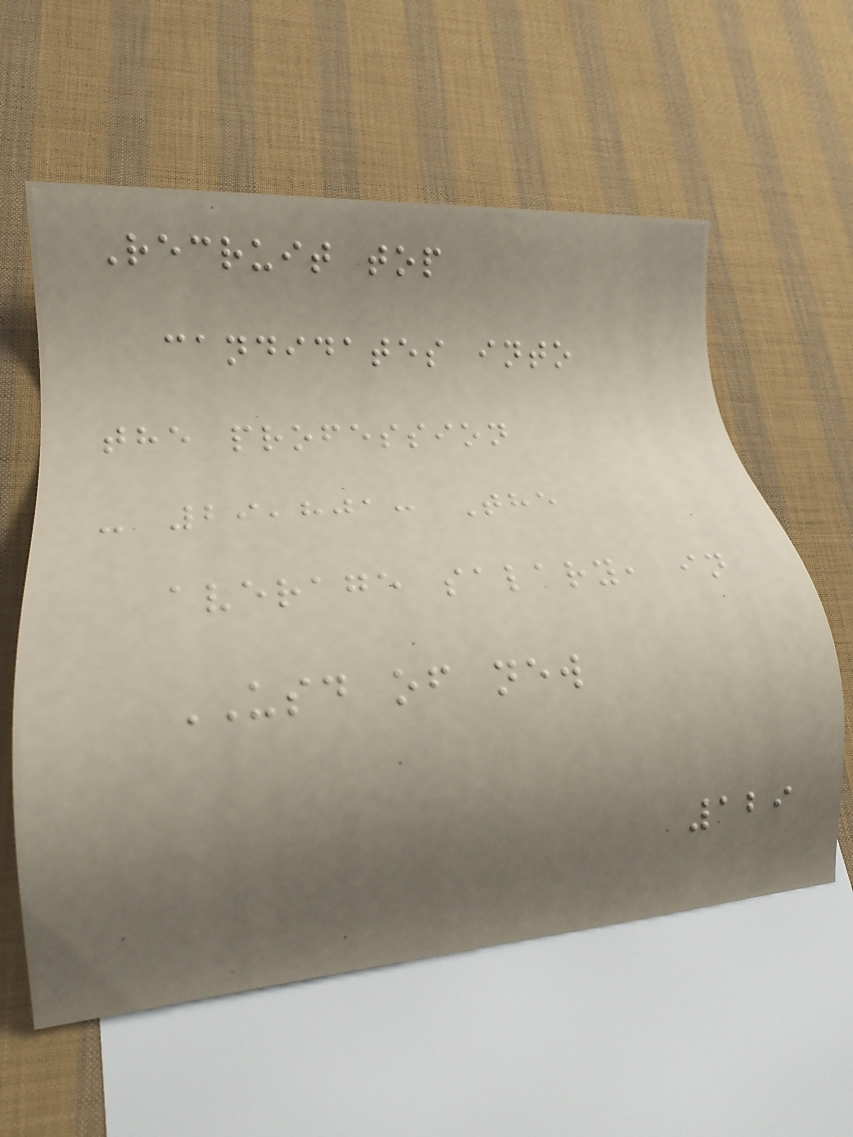Recruit top
candidates into
the profession
- 29,801: The
average salary, in
USD of new
129
